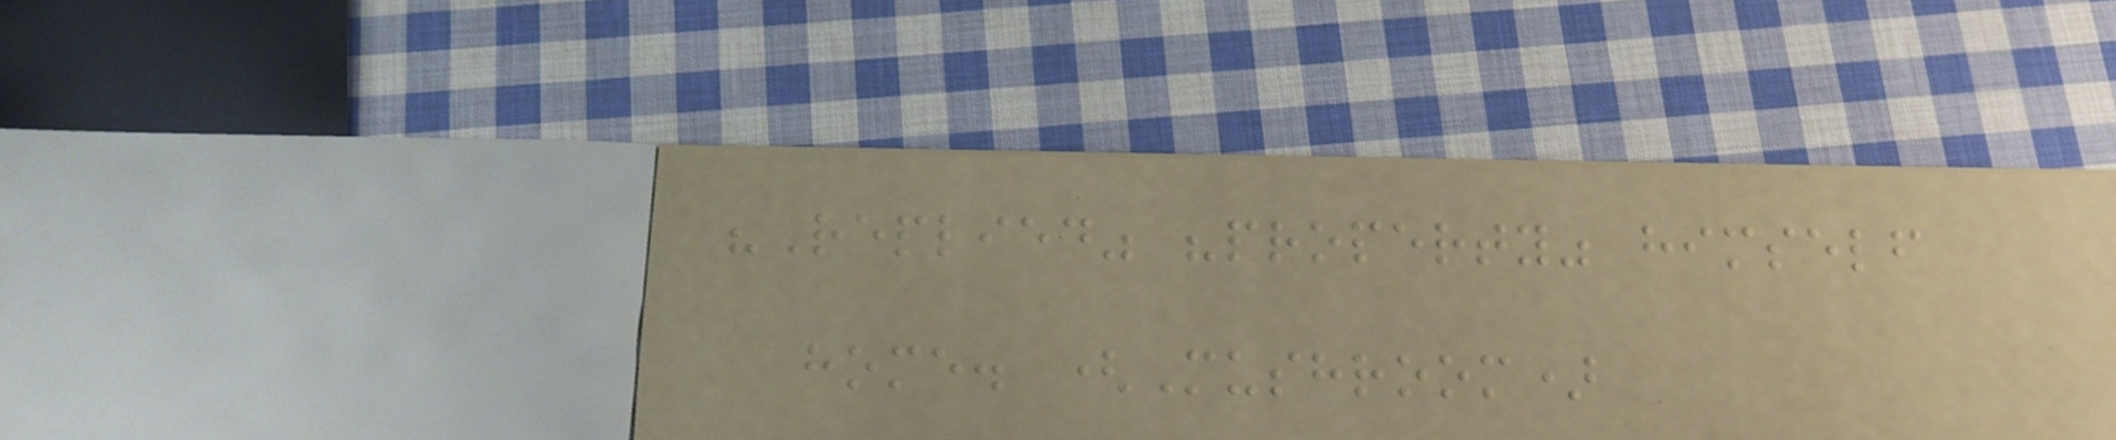"Replied" "property" himself
home. (Mushroom)
